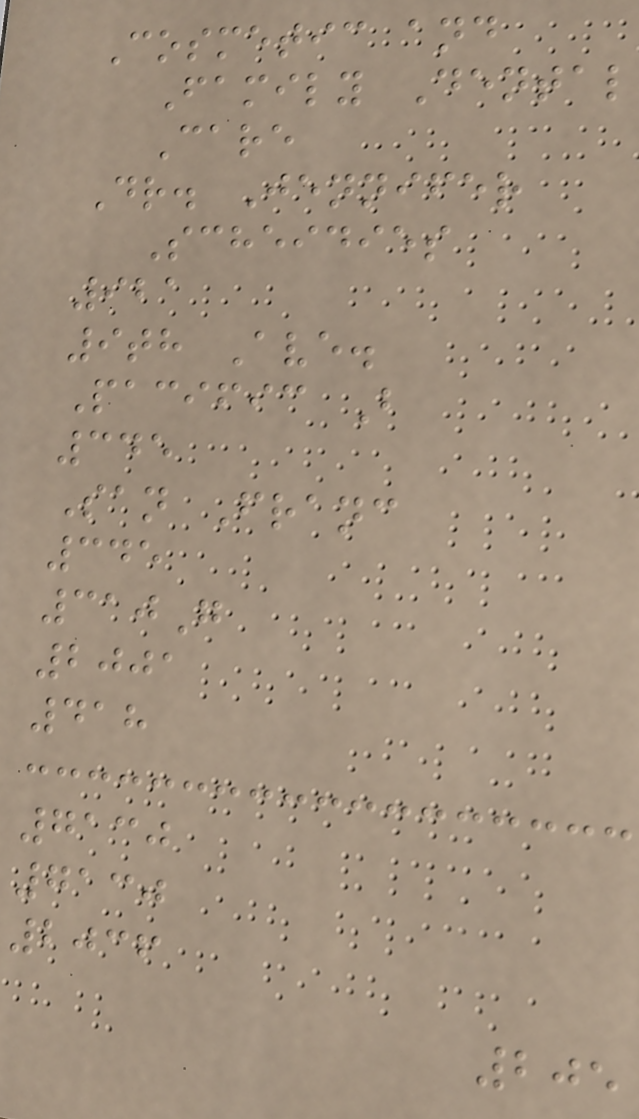Cosmetic and
Family Dental
Care
Dr. Jennifer
Scheidies
921
9th Ave.
Pacific B
345
San Franc
345
310G
2001
418
7130
7130
2036
205
